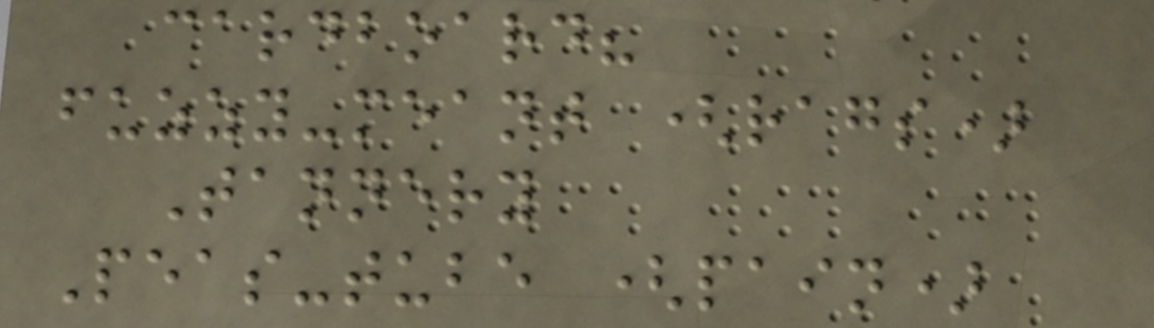cardboard?
fuzzy-meant (rags)
Tannery
Peas-tube (pain)
